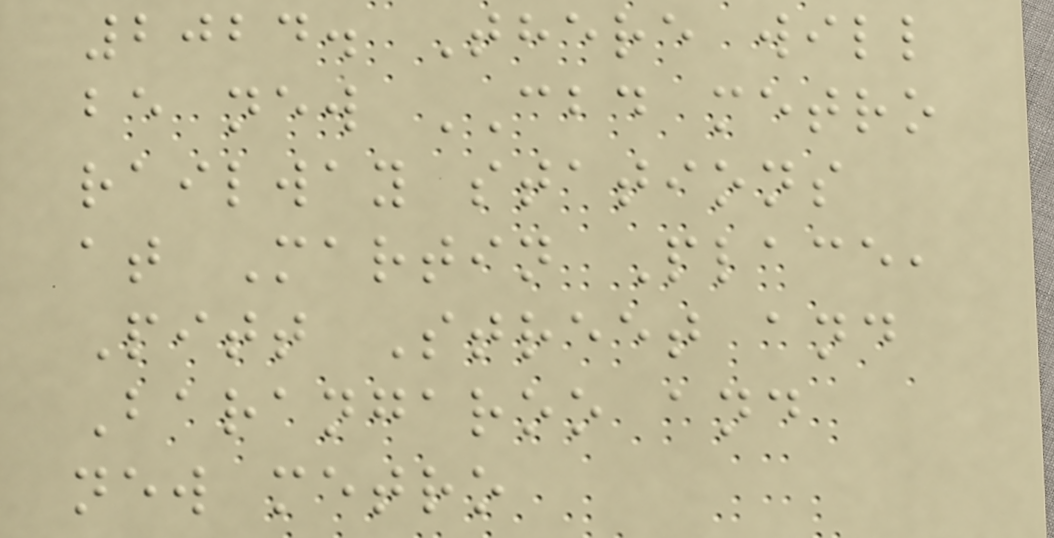2024. There will
be new CBD metro
railway stations
at Martin Place,
Pitt Street and
Barangaroo and
new metro
